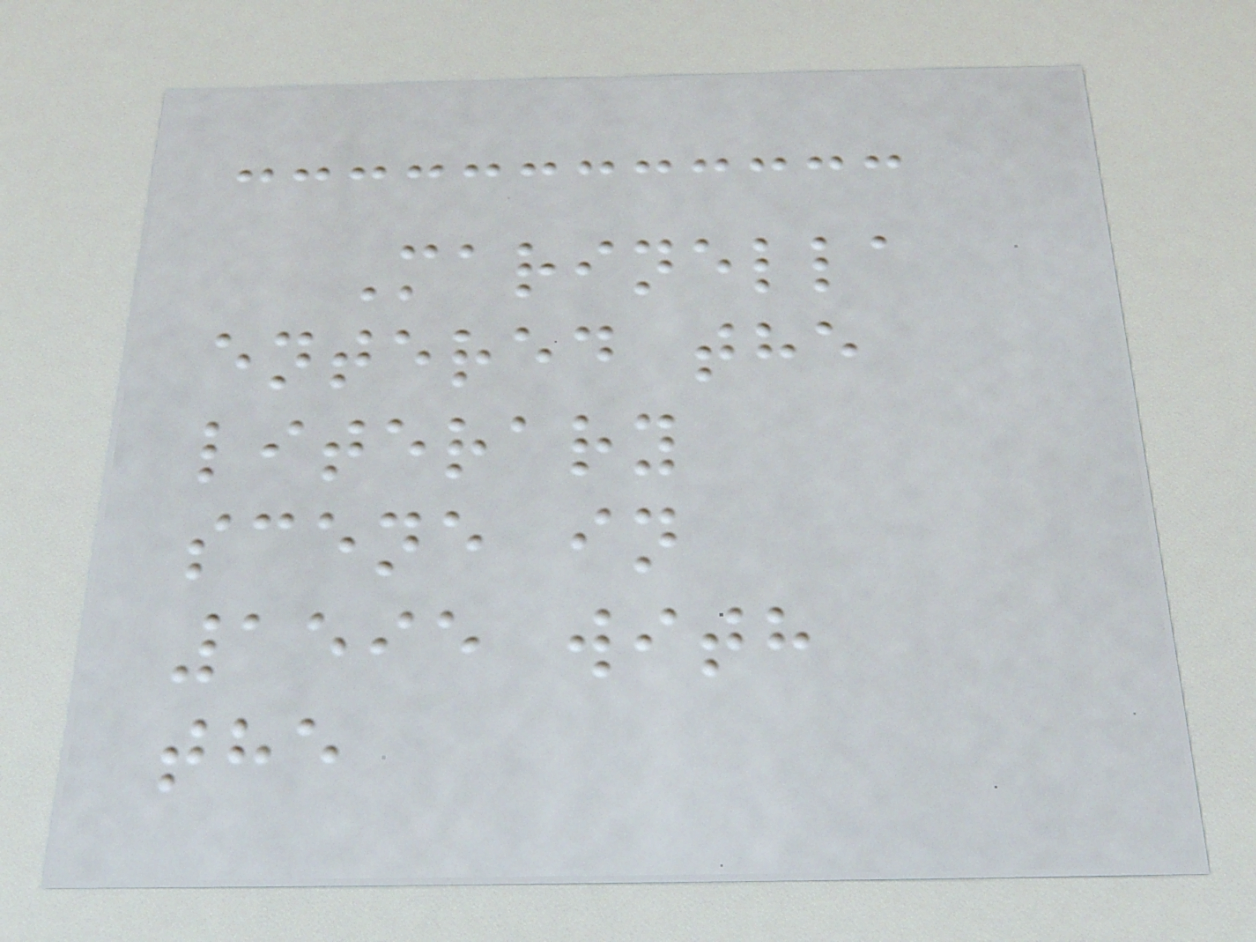Marinella
entered the
literary
scene in
1595 with
the
